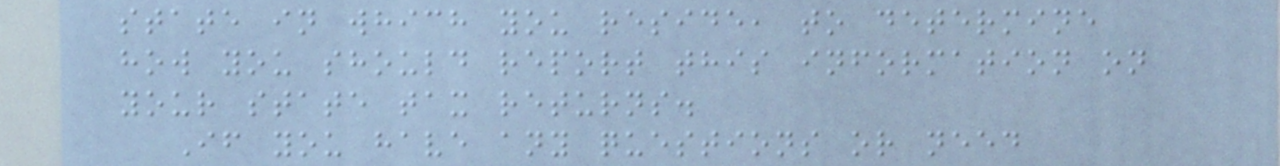state in which you reside, to determine
how you should report this information on
your state tax returns.
If you have any questions or need
